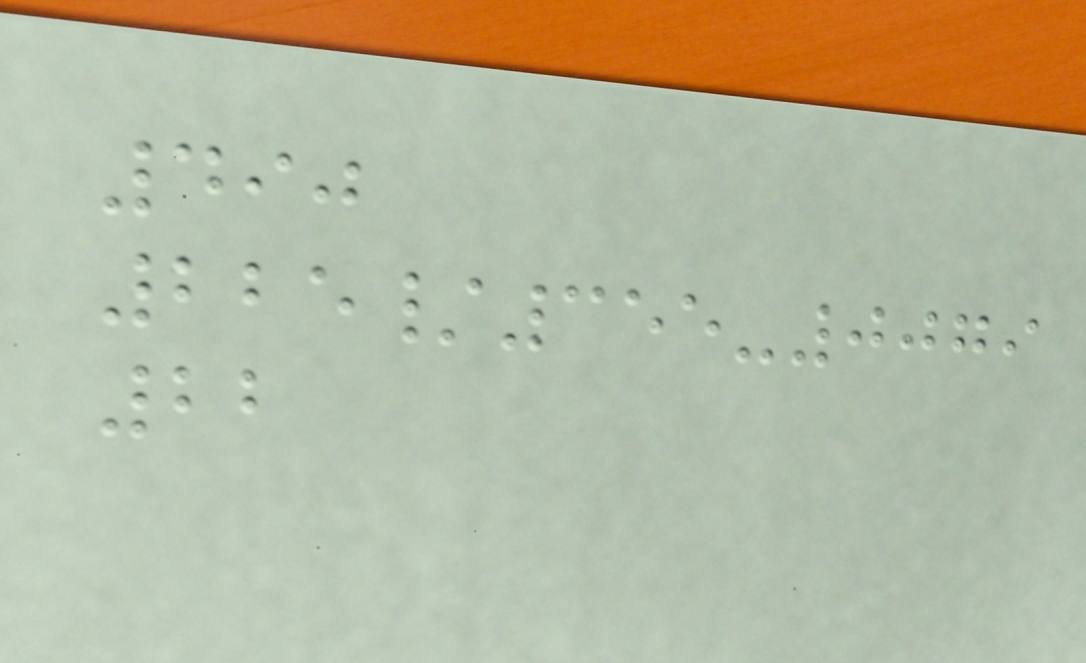490
225/355-0079
22
